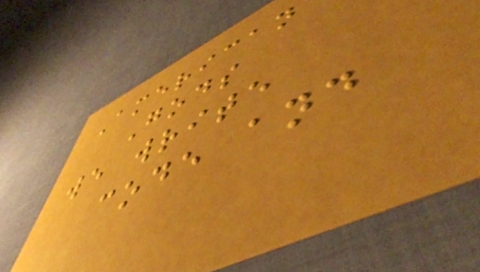American
Gods
we write
code and
